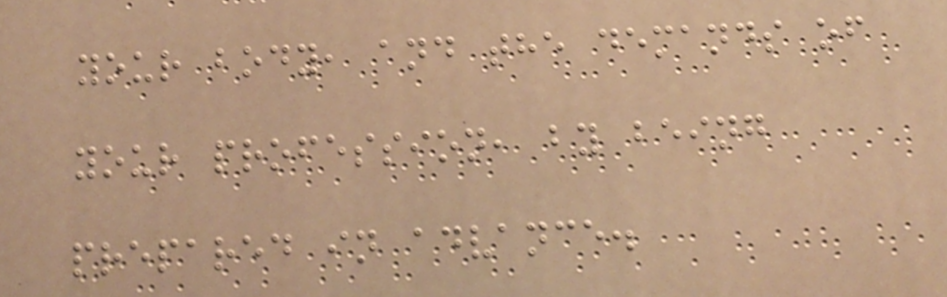your body, and the demands of
your profession, by being
prepared in advance.
